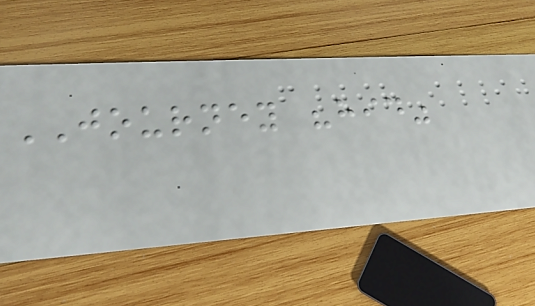JOURNEY "hid"
